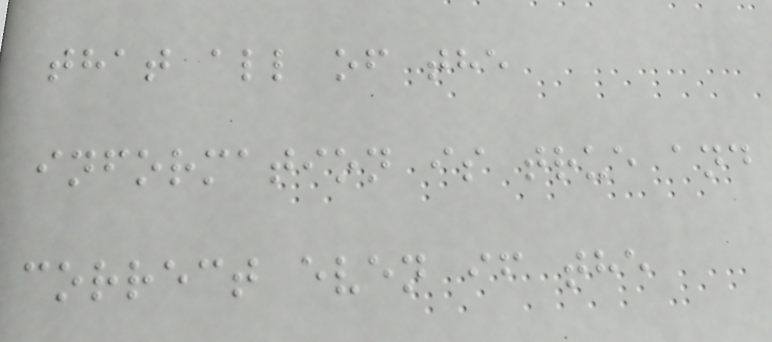that all of the
information is true and
correct even if the
